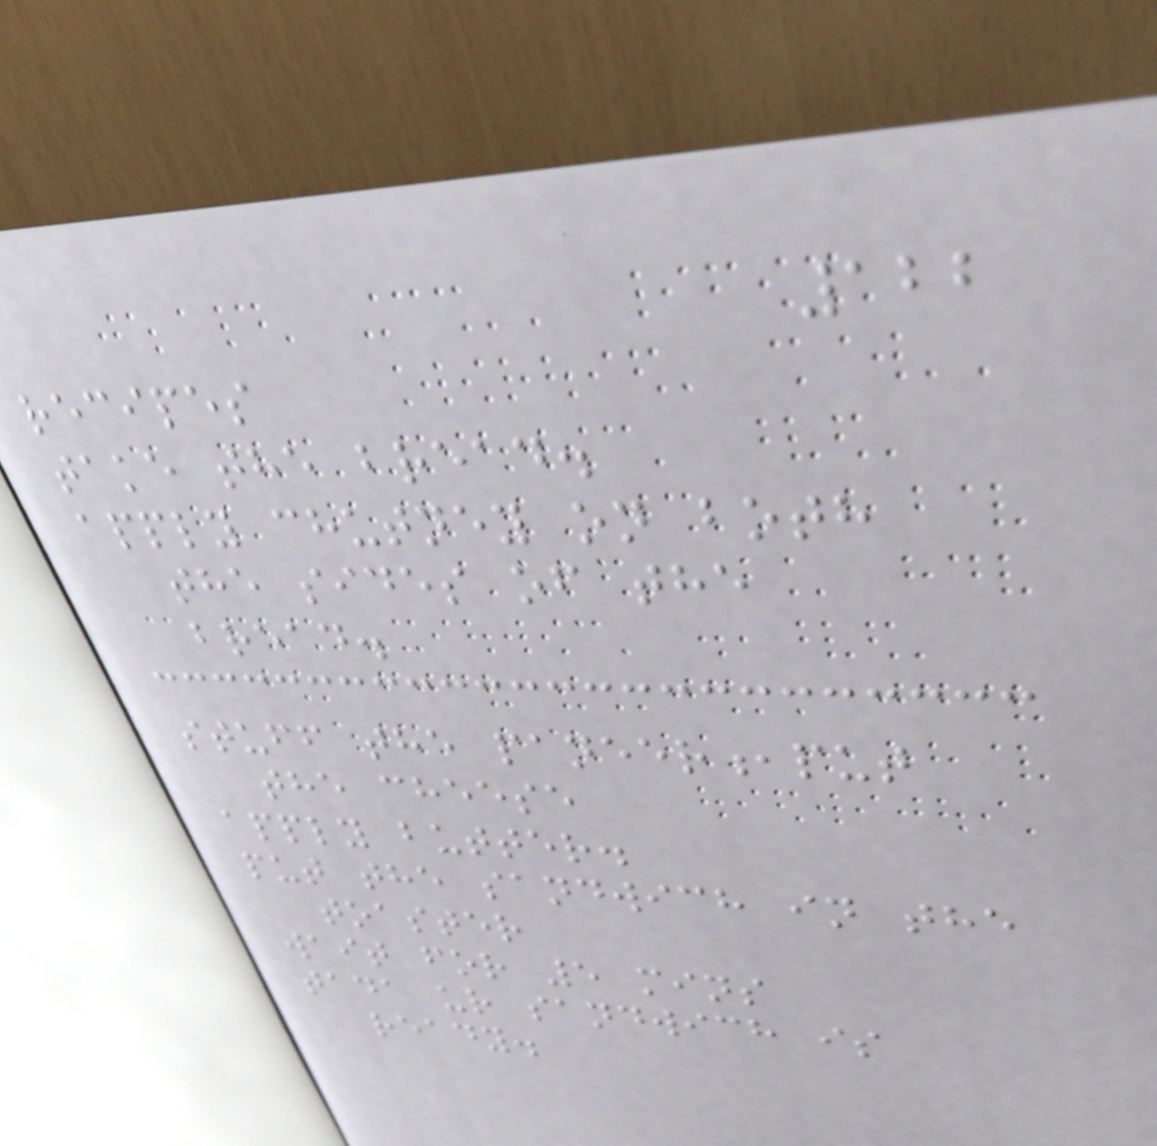122
recipes
take the bread.
apply chutney on both
the sides of the
bread.
stuff the paneer,put
the cheese
apply butter.
put the sandwich in the
toaster
wait for 5 mins
tada ur sandwich is
ready.
